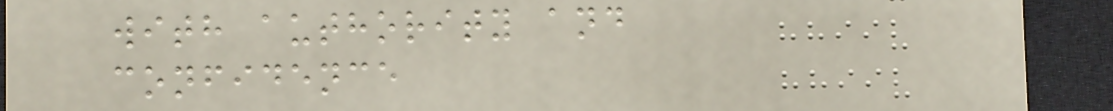with authority and
confidence
